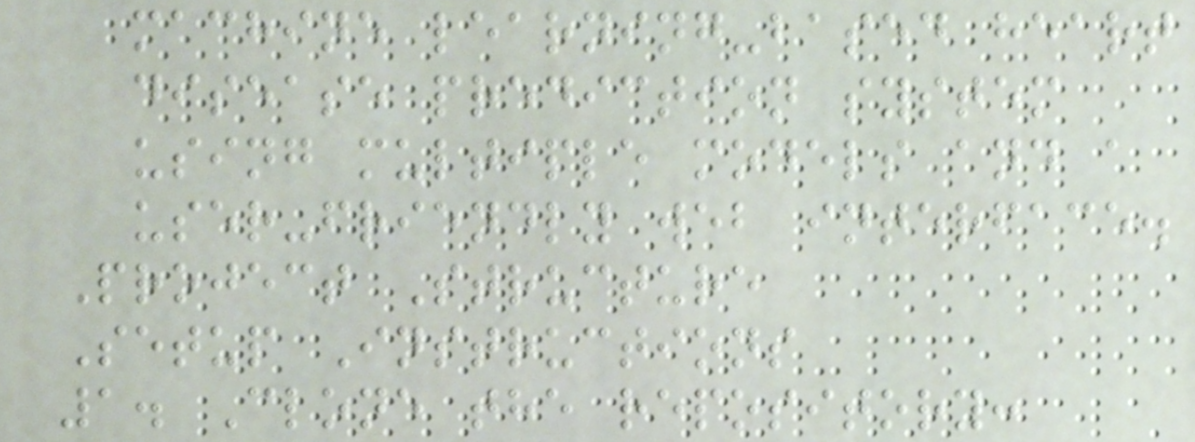machine learning-based heart
disease prediction system
using multiple models and a
user-friendly web interface.
Project Structure
Setup Instructions
1. Clone the repository:
